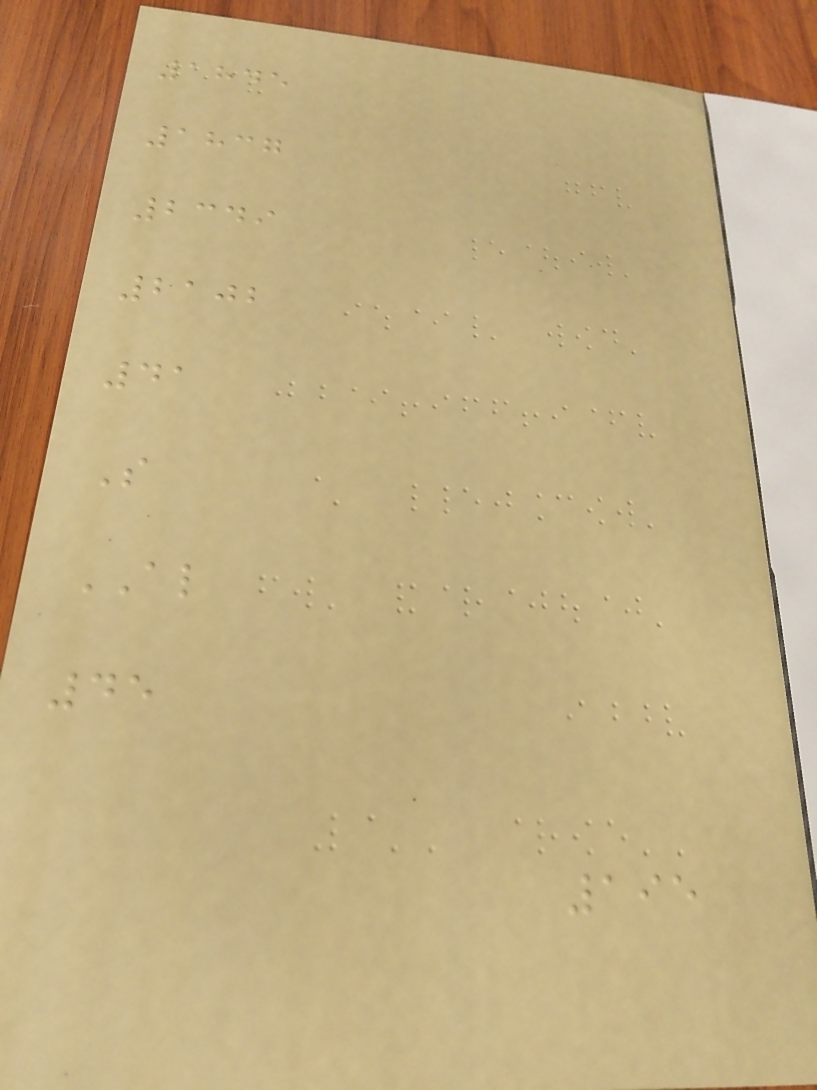1845
1837
2349
2102
41
S
AL
45
195
